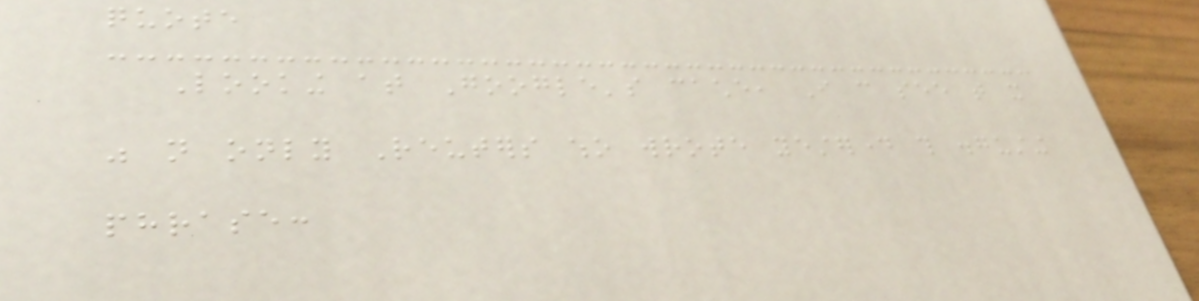quote
Looking at Google's cache, I can see that it
was not only Reuters who wrote yesterday this disgusting
phrase:
